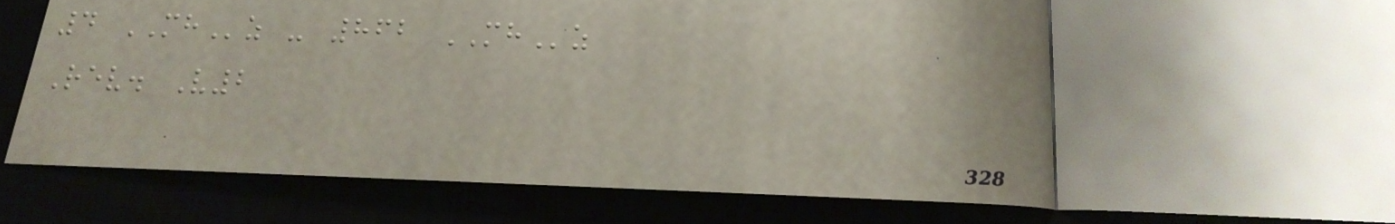4 MHz - 862 MHz
Rev. V2
